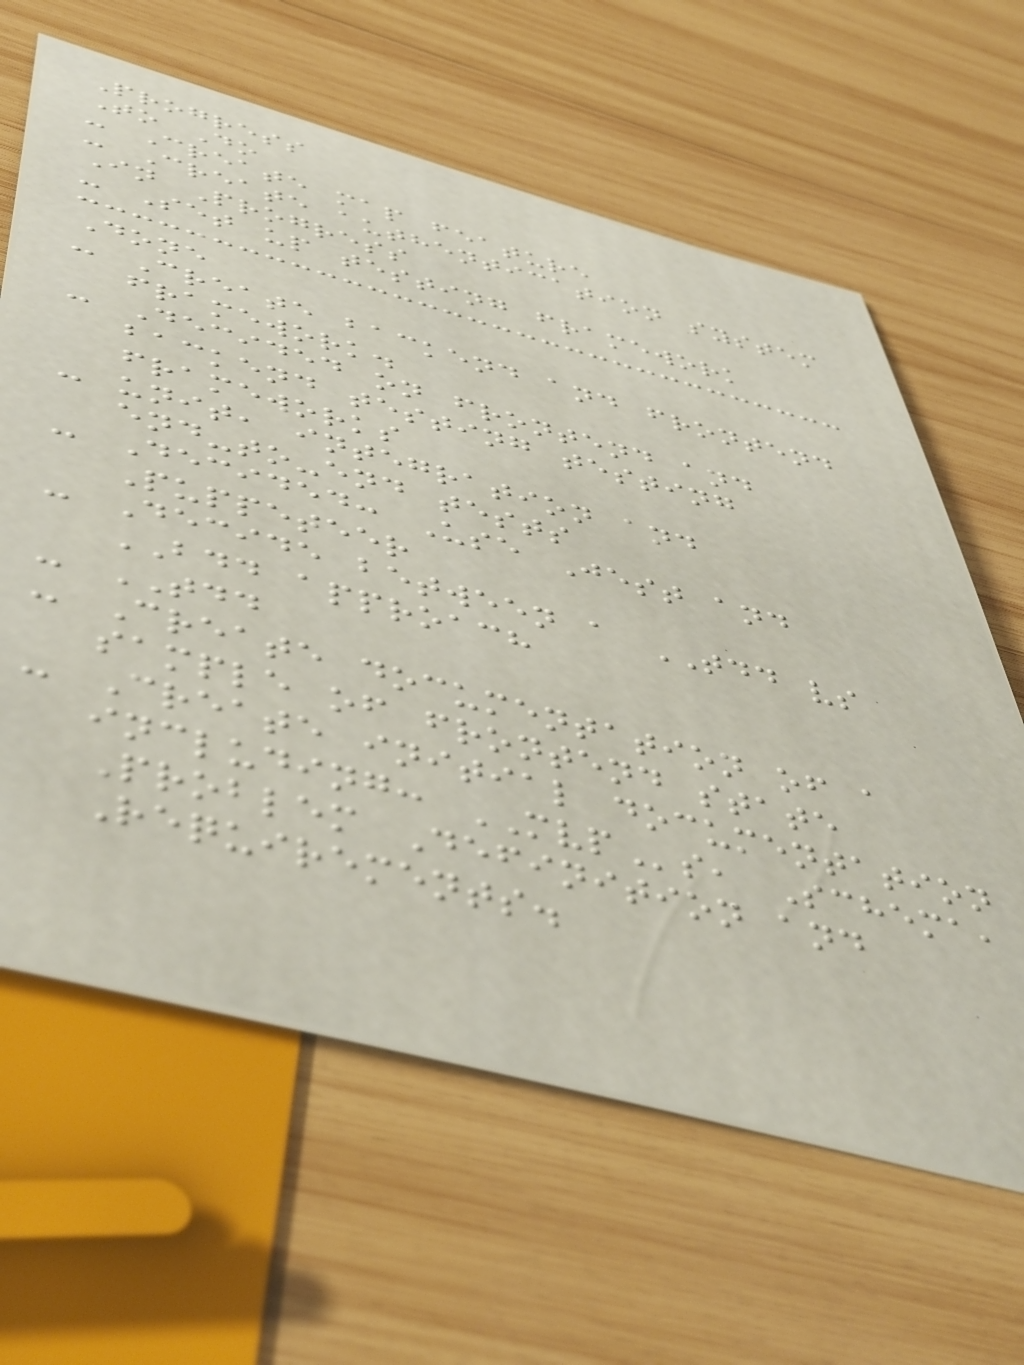Progress
To Do
- Create map feature
- Create authentication system
In Progress
- Set up testing framework
Done
- Create backend and frontend
framework.
- Decided on frontend and
backend testing testing
frameworks
- unit, integration and
end-to-end tests
- Decided: Use Jest and
Puppeteer
- Decide between a TDD vs
BDD approach
- TDD
- Create documentation of a
sample of frontend state
- Create initial documentation
including: MVPs, Schema,
Problem Definition and
Requirements.
